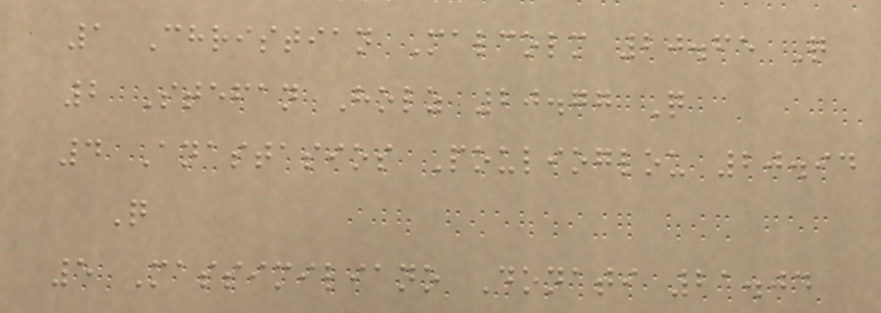1 Christian Malcolm 20.65 Q
2 Stefan Holz 20.77 Q
4 Anastasios Poulioglou 20.94
Q
5 Massimiliano Donati 21.04
